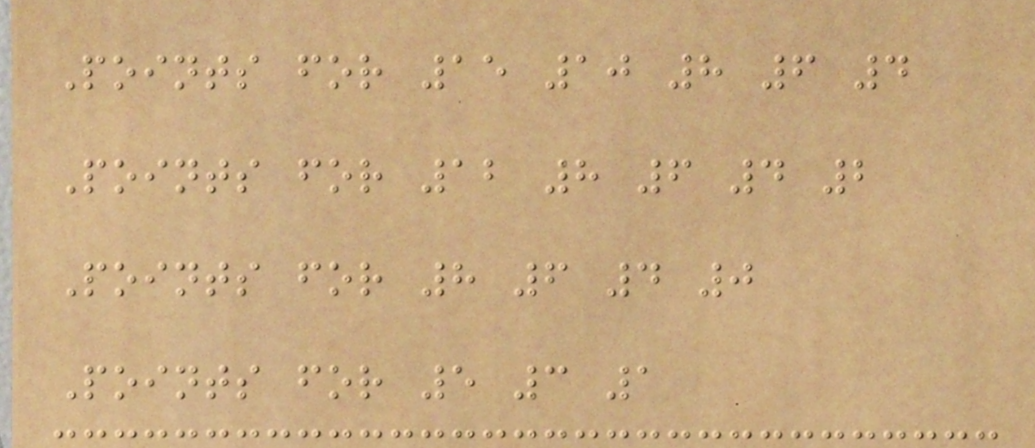Points for 15 10 8 6 4
Points for 12 8 6 4 2
Points for 8 6 4 0
Points for 5 3 1
